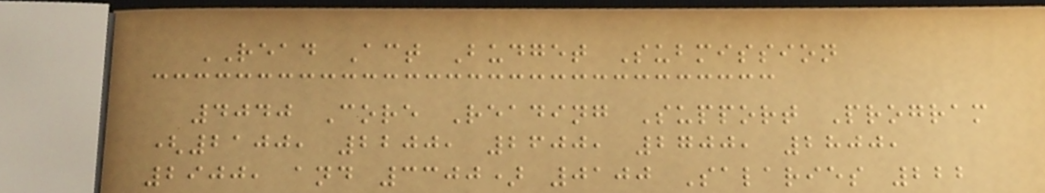READ Act Budget Submission
4040 Core Reading Support Program
(2100, 2200, 2600, 2700, 2800,
2900, and 3300) 0100 Salaries 222
